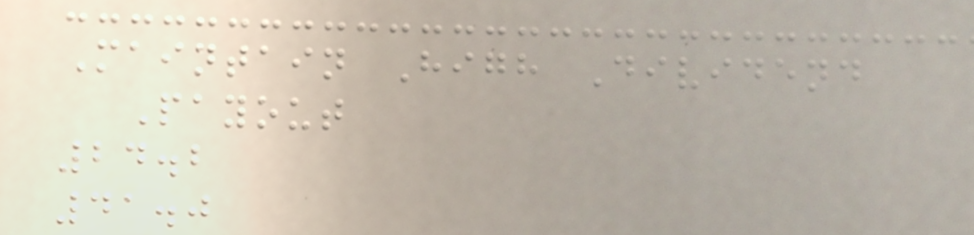Maintain High Dividend
Payout
24.2
41.0
